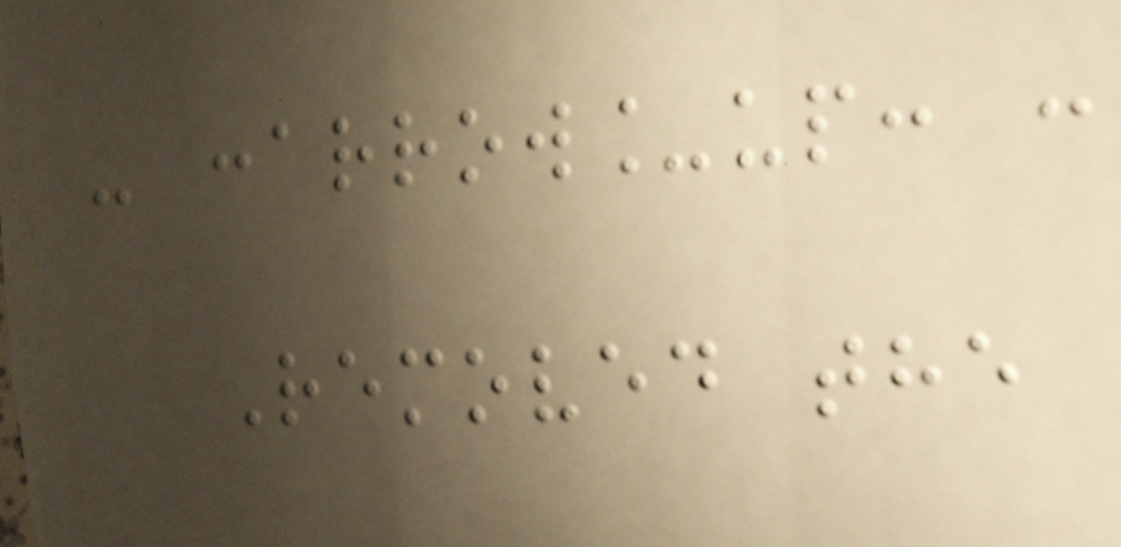- :arrow_up: :
Removed the
